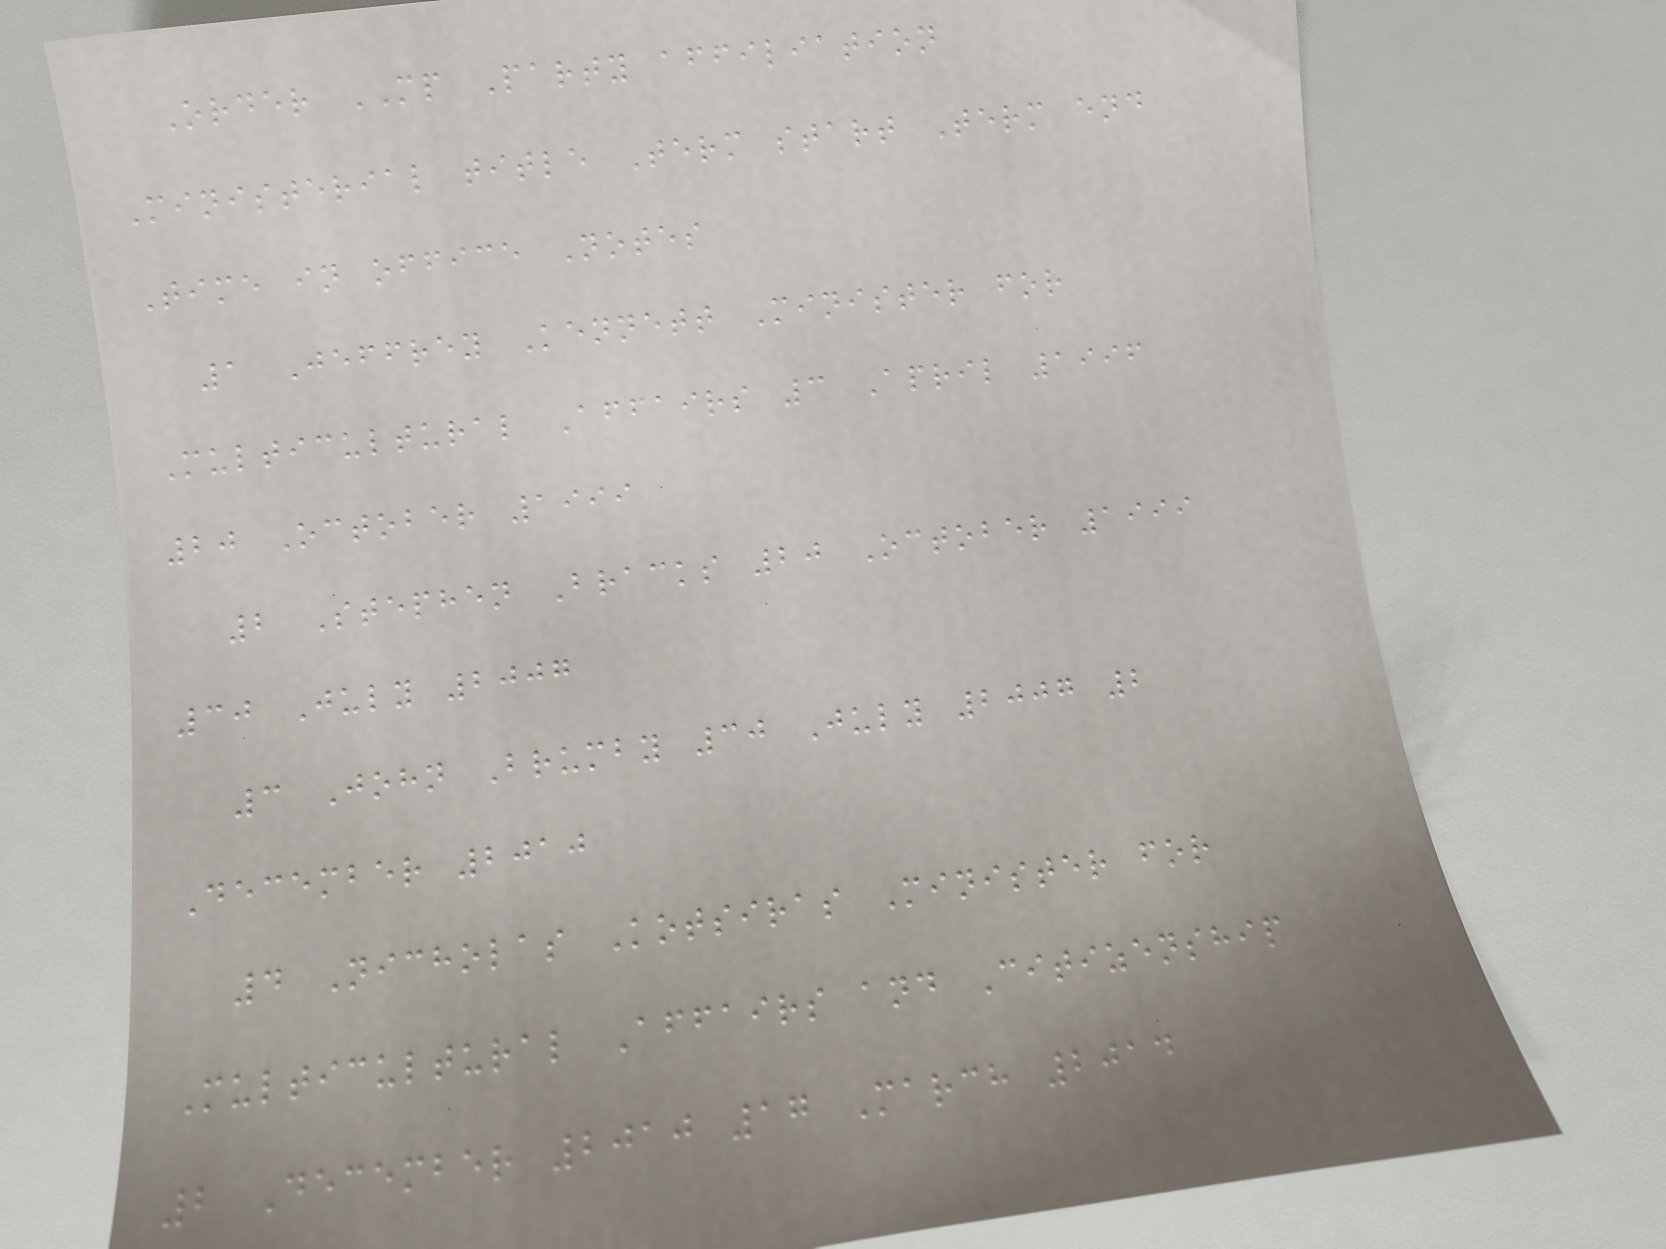Order MP Party affiliation
Ministerial title Term start Term end
Time in office Notes
1 Jeffrey Kennett Minister for
Multicultural Affairs 3 April 1996
20 October 1999
2 Stephen Bracks 20 October 1999
30 July 2007
3 John Brumby 30 July 2007 2
December 2010
4 Nicholas Kotsiras Minister for
Multicultural Affairs and Citizenship
2 December 2010 17 March 2014
